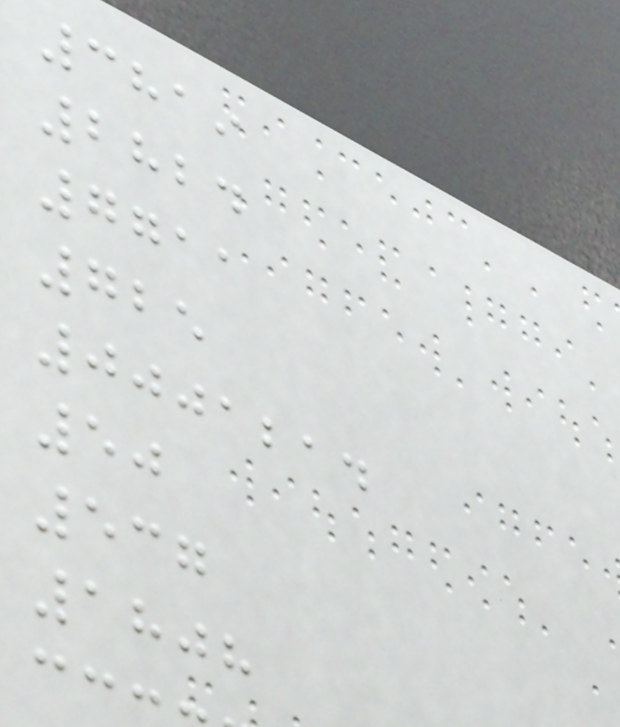3819
2824
7711
725
0001214
50
537
1808
